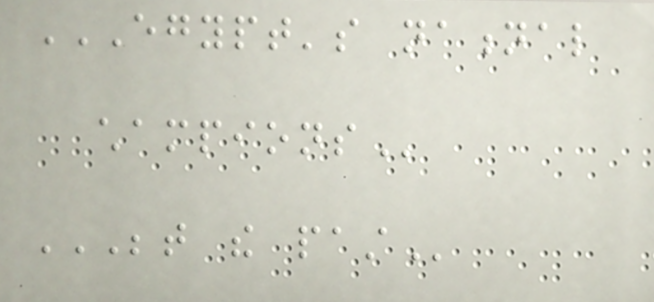EGYPT'S NATIONAL
CHAMPIONS
BETWEEN THE PAST
